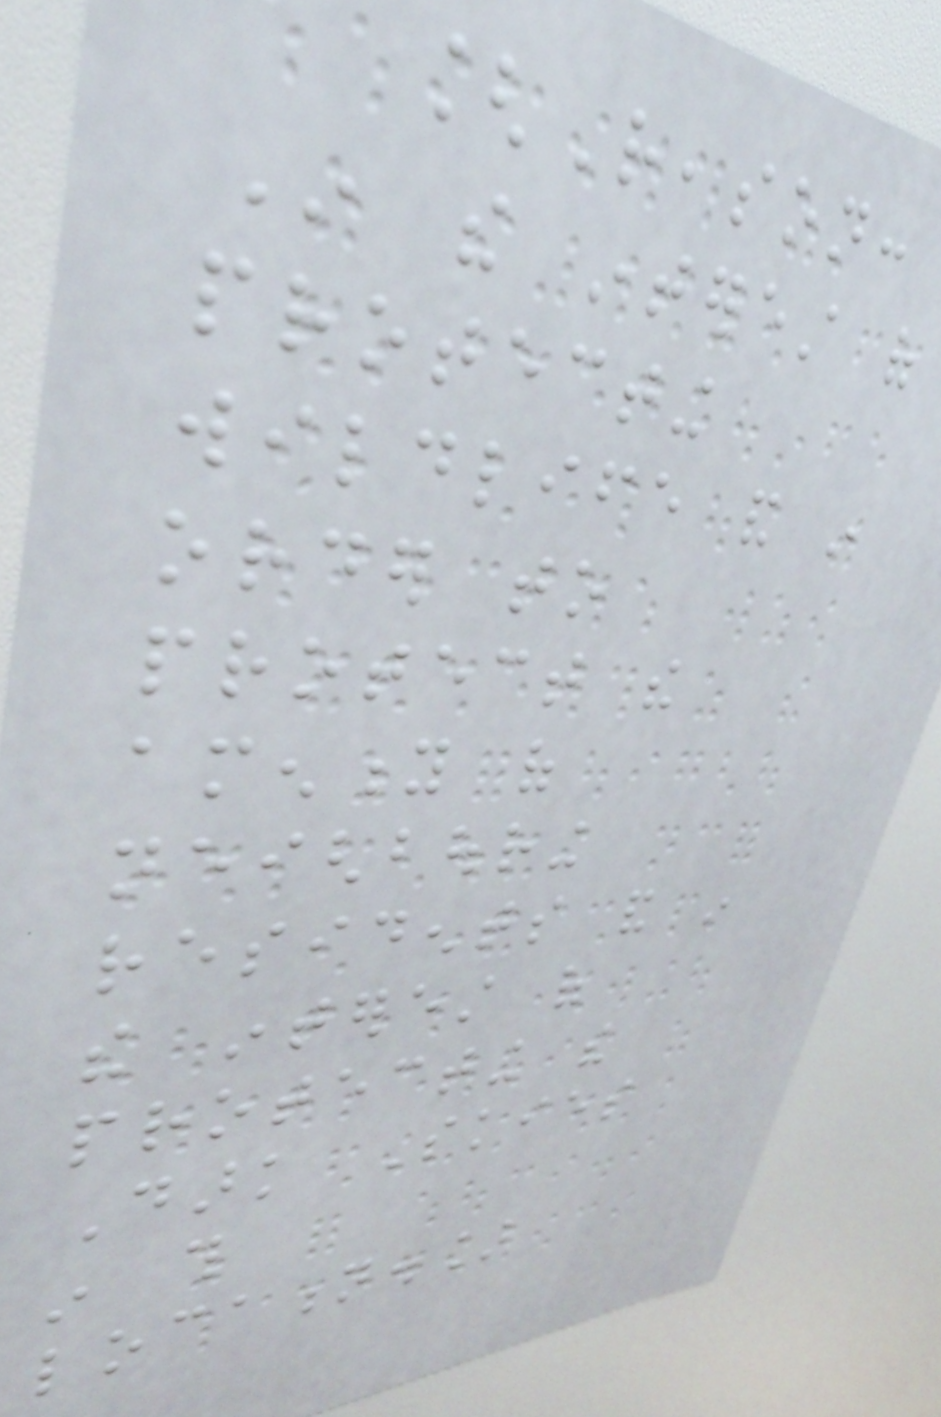[Reason:
In the interest of
protecting
wildlife and in
order to
protect the
amenity of
neighbouring
residents and in
the interest of
protecting the
Dark Skies
in this
location.]
